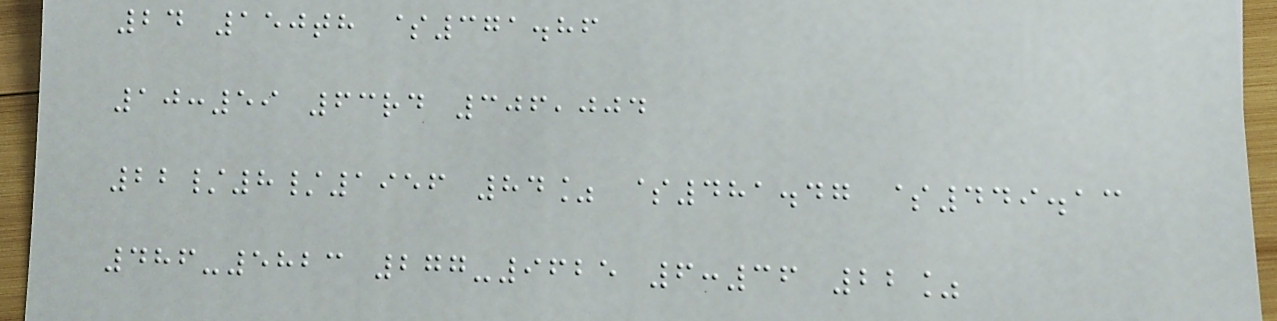24 150th $371.86
10:59 63rd 306,004
22/8/1956 84% $481.47 $449.13
486-5823 277-9625 6:36 22%
